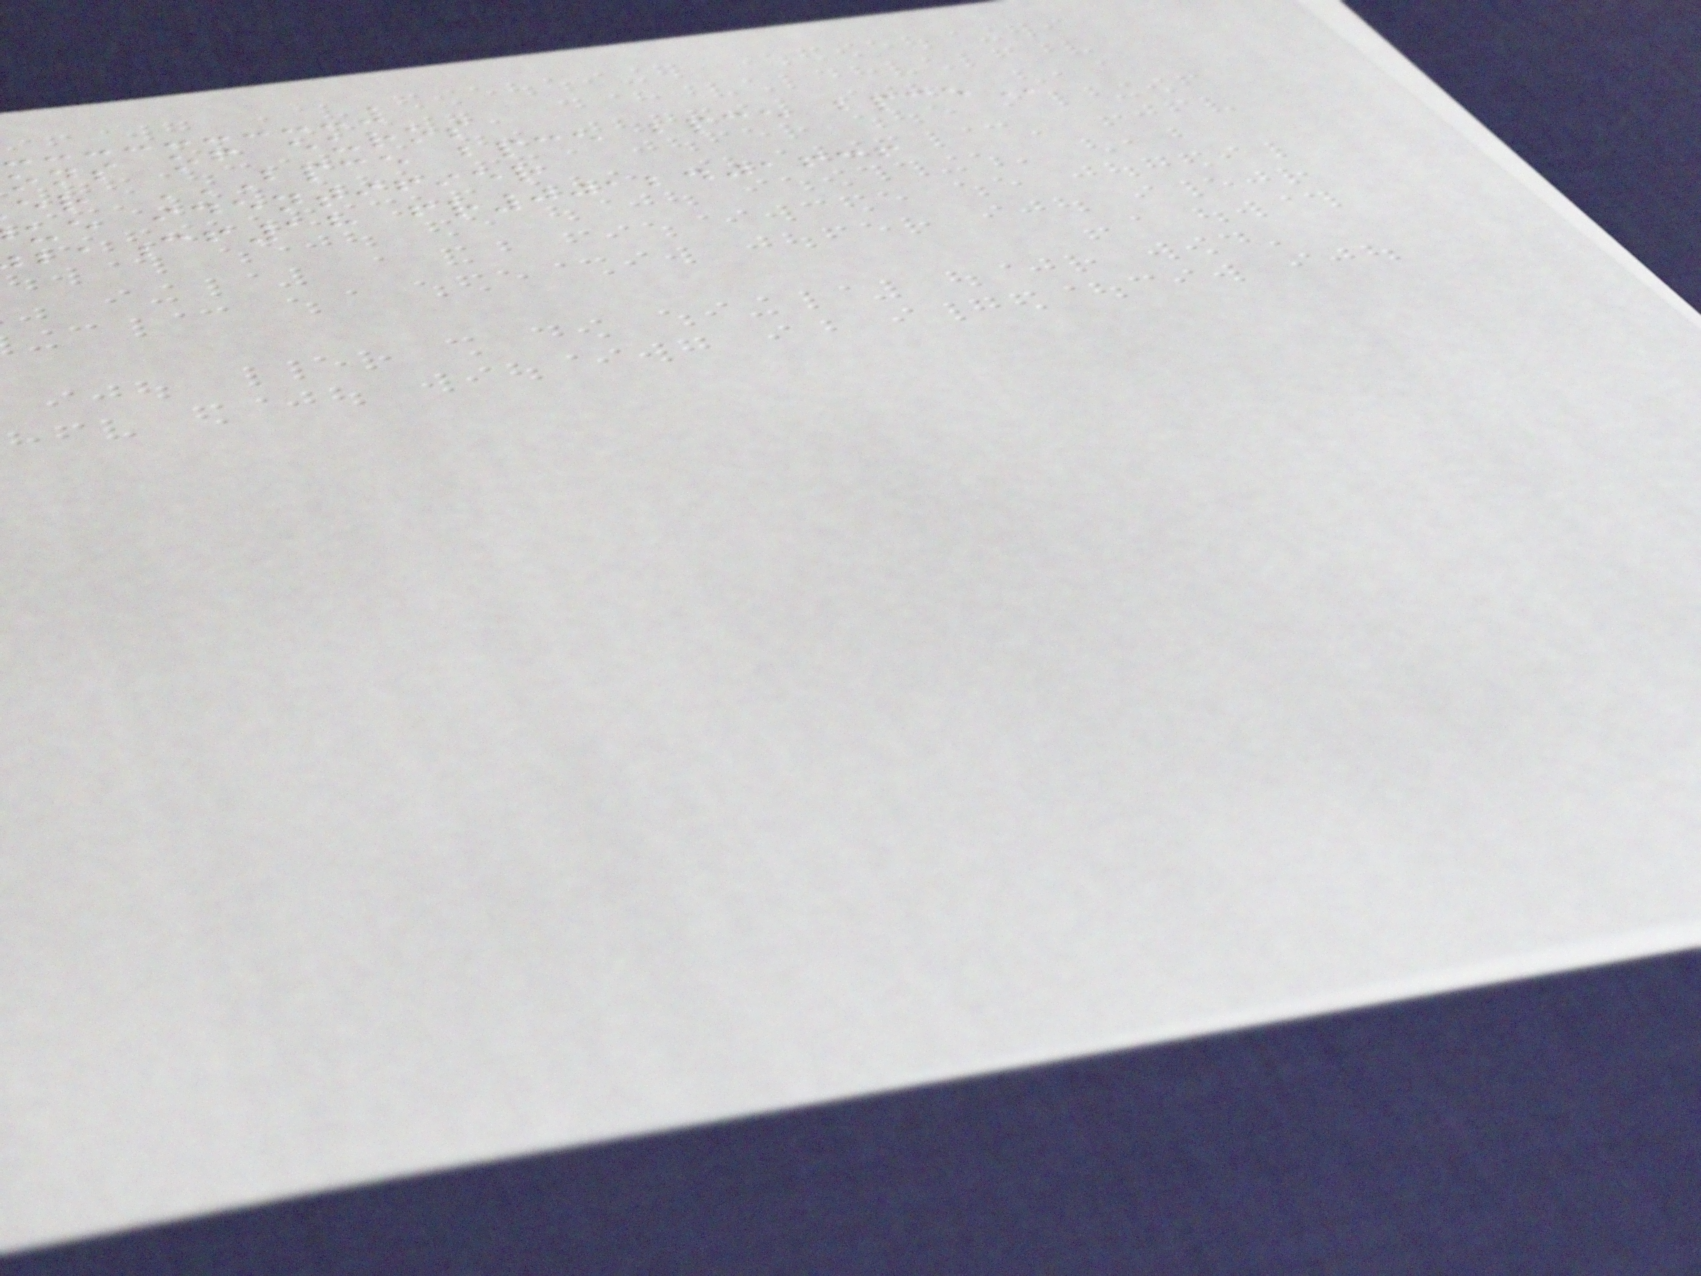ons of euros
er BPCE BPCE BPCE BPCE
ue identifier
cf18 fr0012401636
